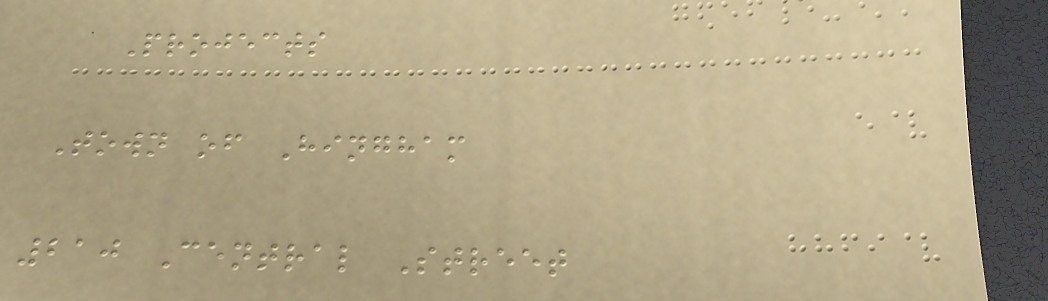Projects
Town of Hingham
210 Central Street
